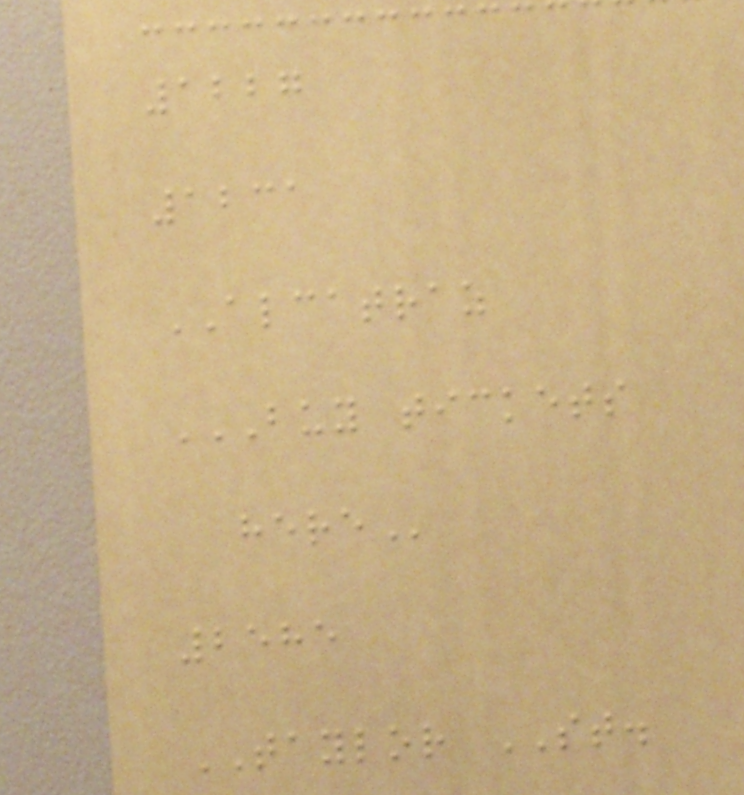1227
1231
ALCATRAZ
BUY TICKETS
HERE
2585
TAYLOR ST.
